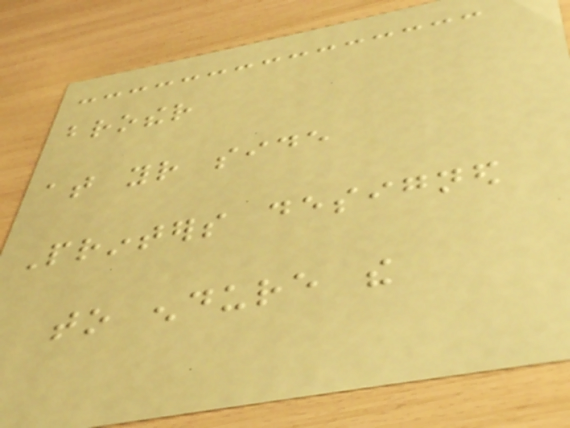brother
at your side
Printers designed
to endure the
